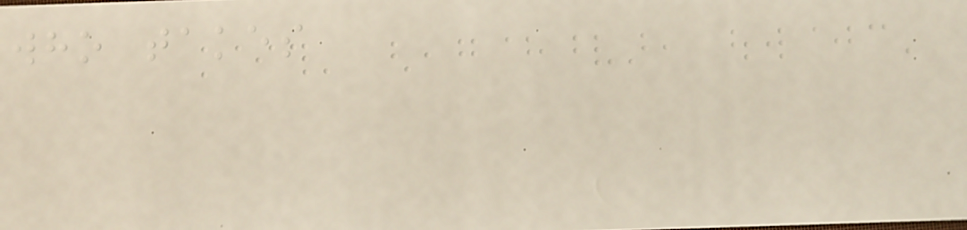who takes
